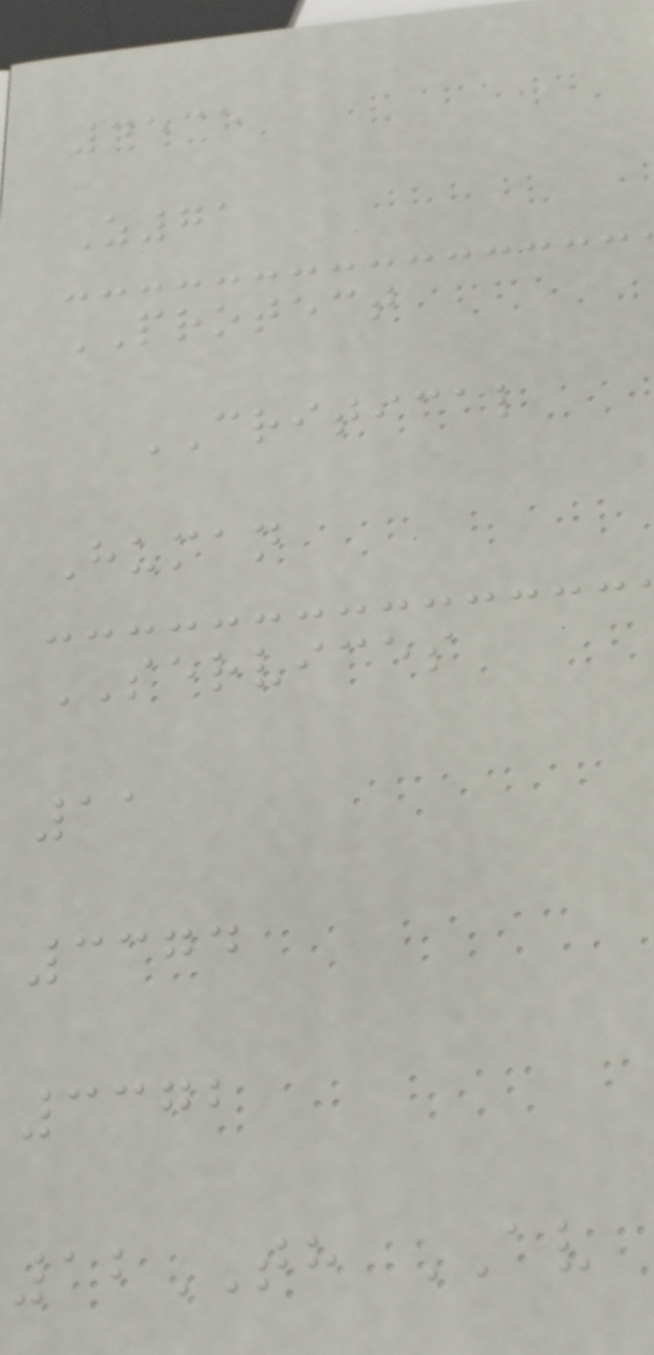4535
Z71
PROTECT
CRITICAL
Human
SERVICES
11
3374
3372
12TH AV
